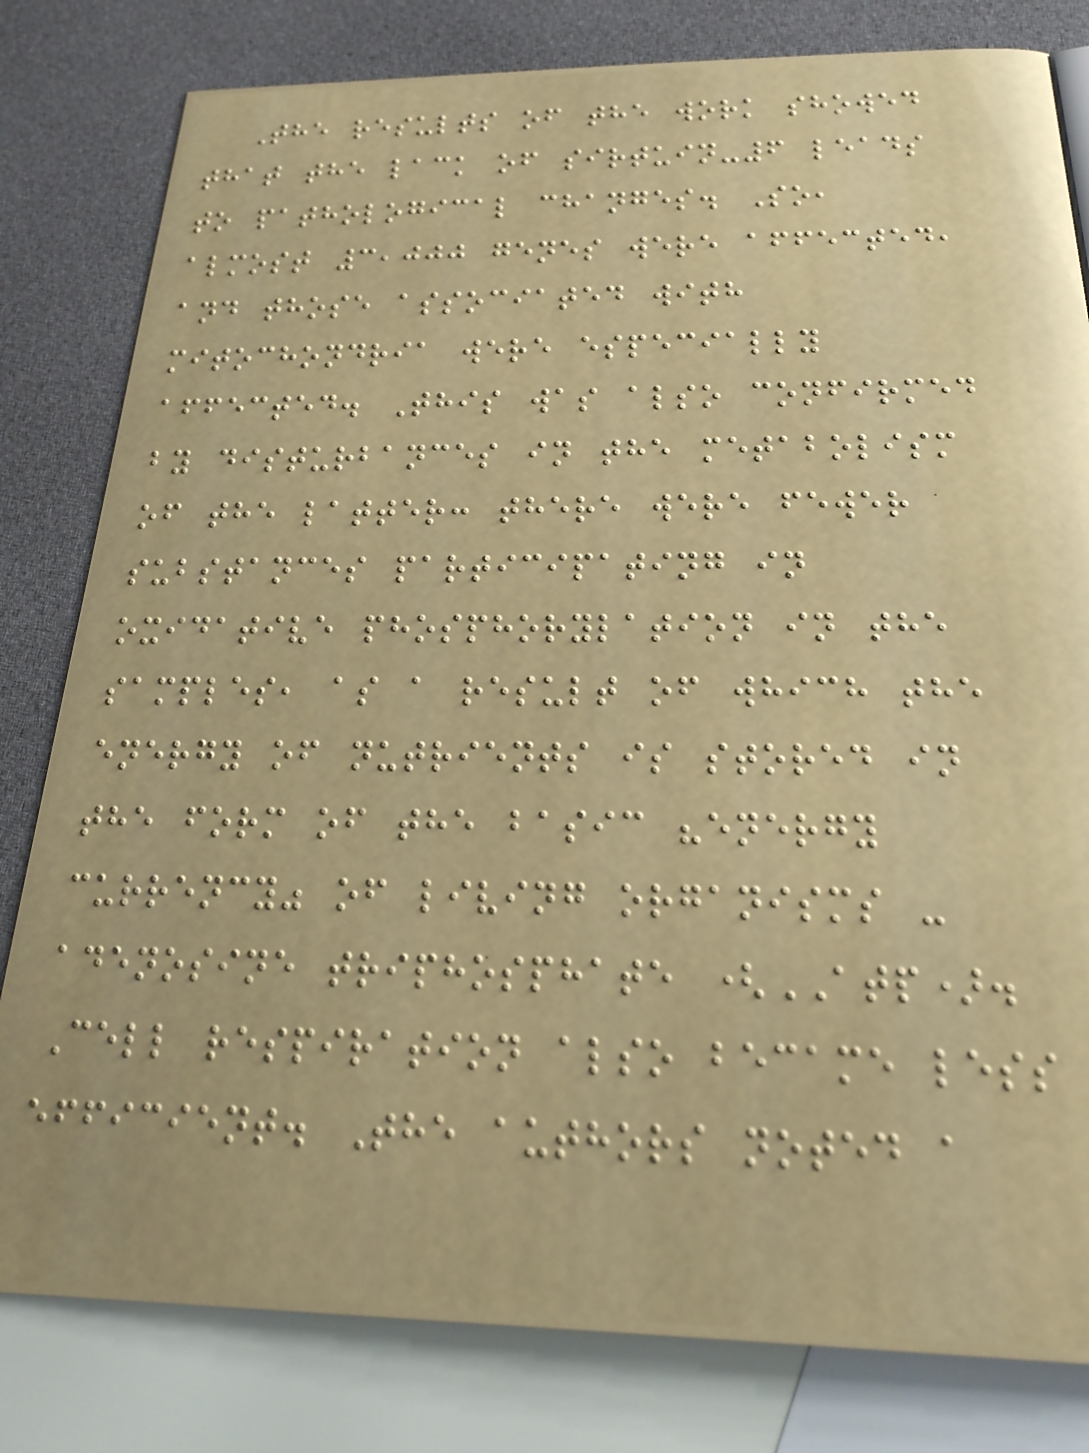The results of the work showed
that the lack of sirtuin-6 leads
to pathological changes. So,
almost 3,000 genes were affected,
and those associated with
mitochondria were especially
affected. This was also confirmed
by disturbances in the metabolism
of the latter: there were fewer
substances participating in
oxidative phosphorylation in the
samples, as a result of which the
energy of nutrients is stored in
the form of the basic "energy
currency" of living organisms -
adenosine triphosphate (ATP).
Cell respiration also became less
efficient. The authors noted a
